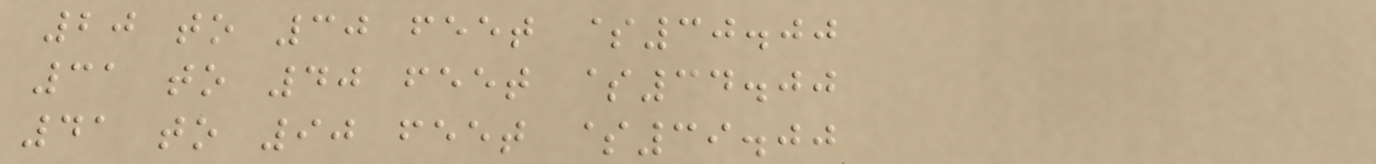20 to 30 feet $30.00
31 to 40 feet $34.00
41 to 90 feet $39.00
